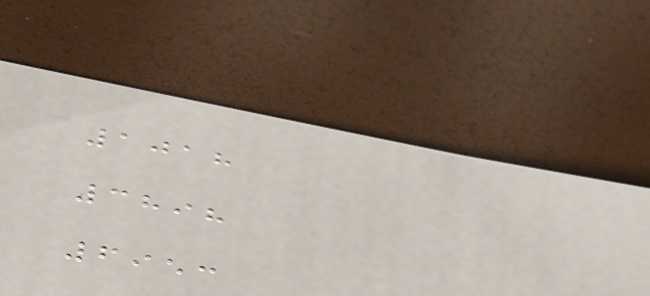1018
3898
6953
